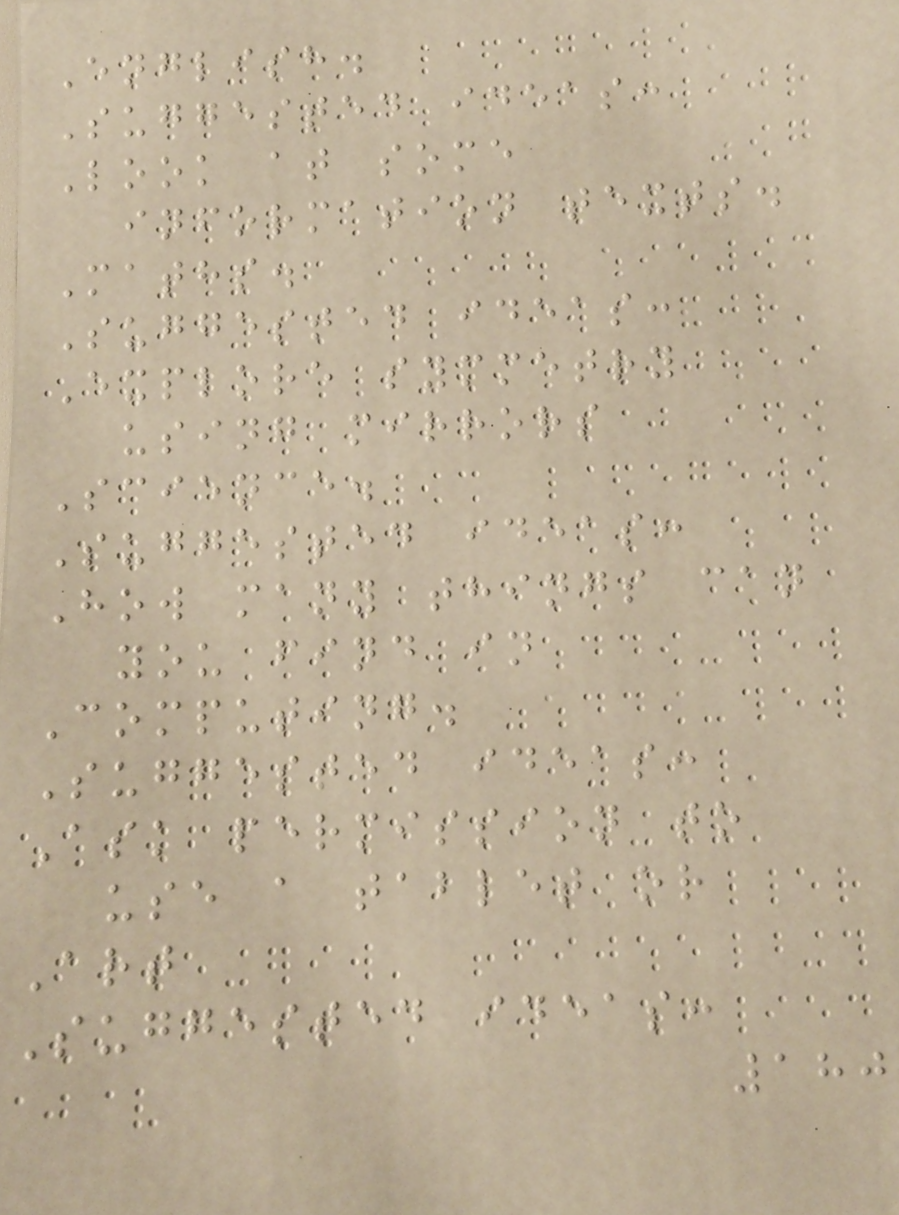English.
Suggested ideas:
Look at some
information texts.
Maths.
Suggested ideas:
Explore symmetry
using mirrors
Science.
Suggested ideas:
How many things can
you find in
Computing.
Suggested ideas:
Ask permission to
use a tablet or
Art
Suggested ideas:
180
